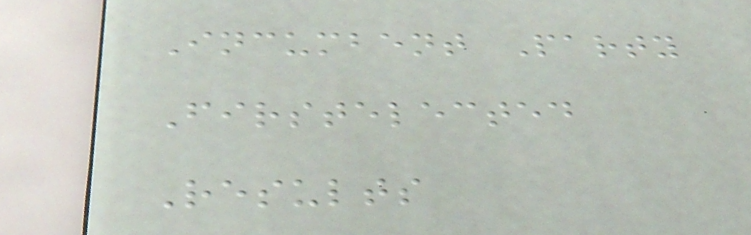Incumbent Party
Firstelected
Results
